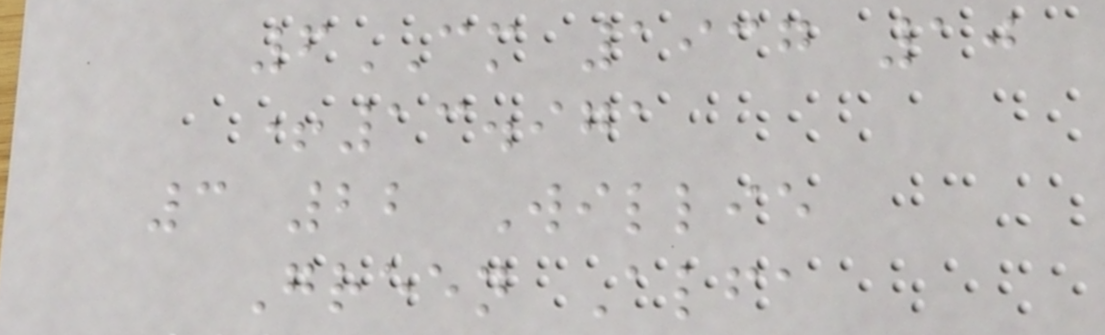6CM 1937 10
+13.971
3 22 Willie
Green Alfa
